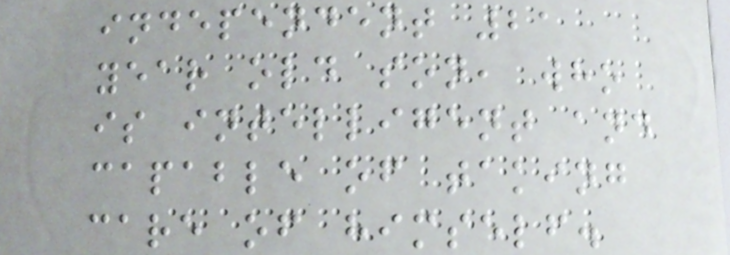independent 21
year old son, who
is intelligent and
capable of taking
care of himself.
